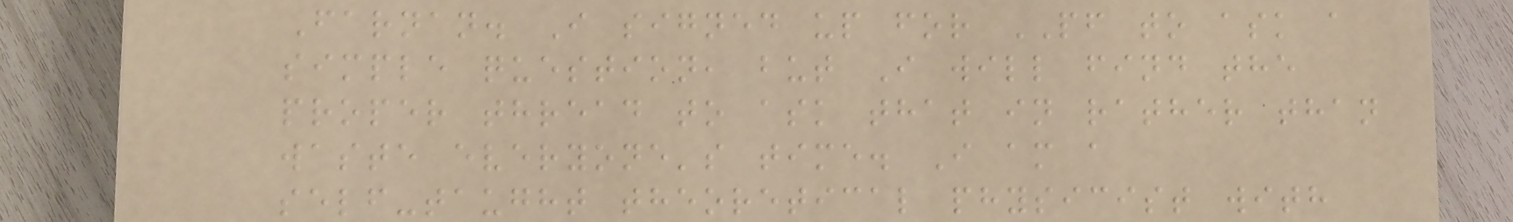Farnan. I signed up for PF to ask a
simple question, but I will find the
proper thread to ask that in rather than
waste everyone's time. I am a
self-taught theoretical physicist with
